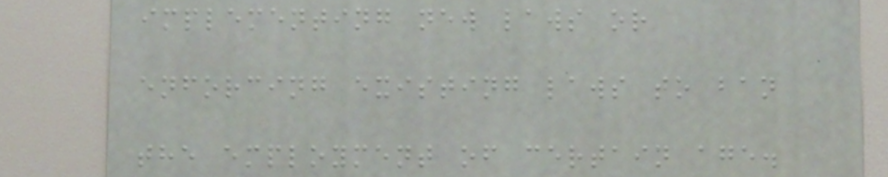implementing new laws or
enforcing existing laws to ban
the employment of certain age.
